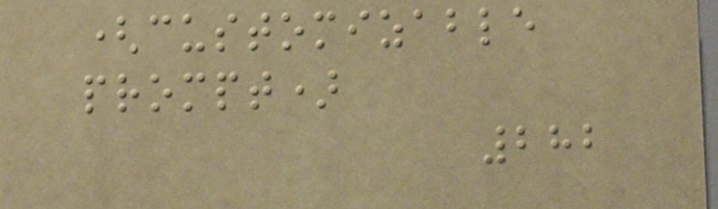(customizable
prompt)
282
